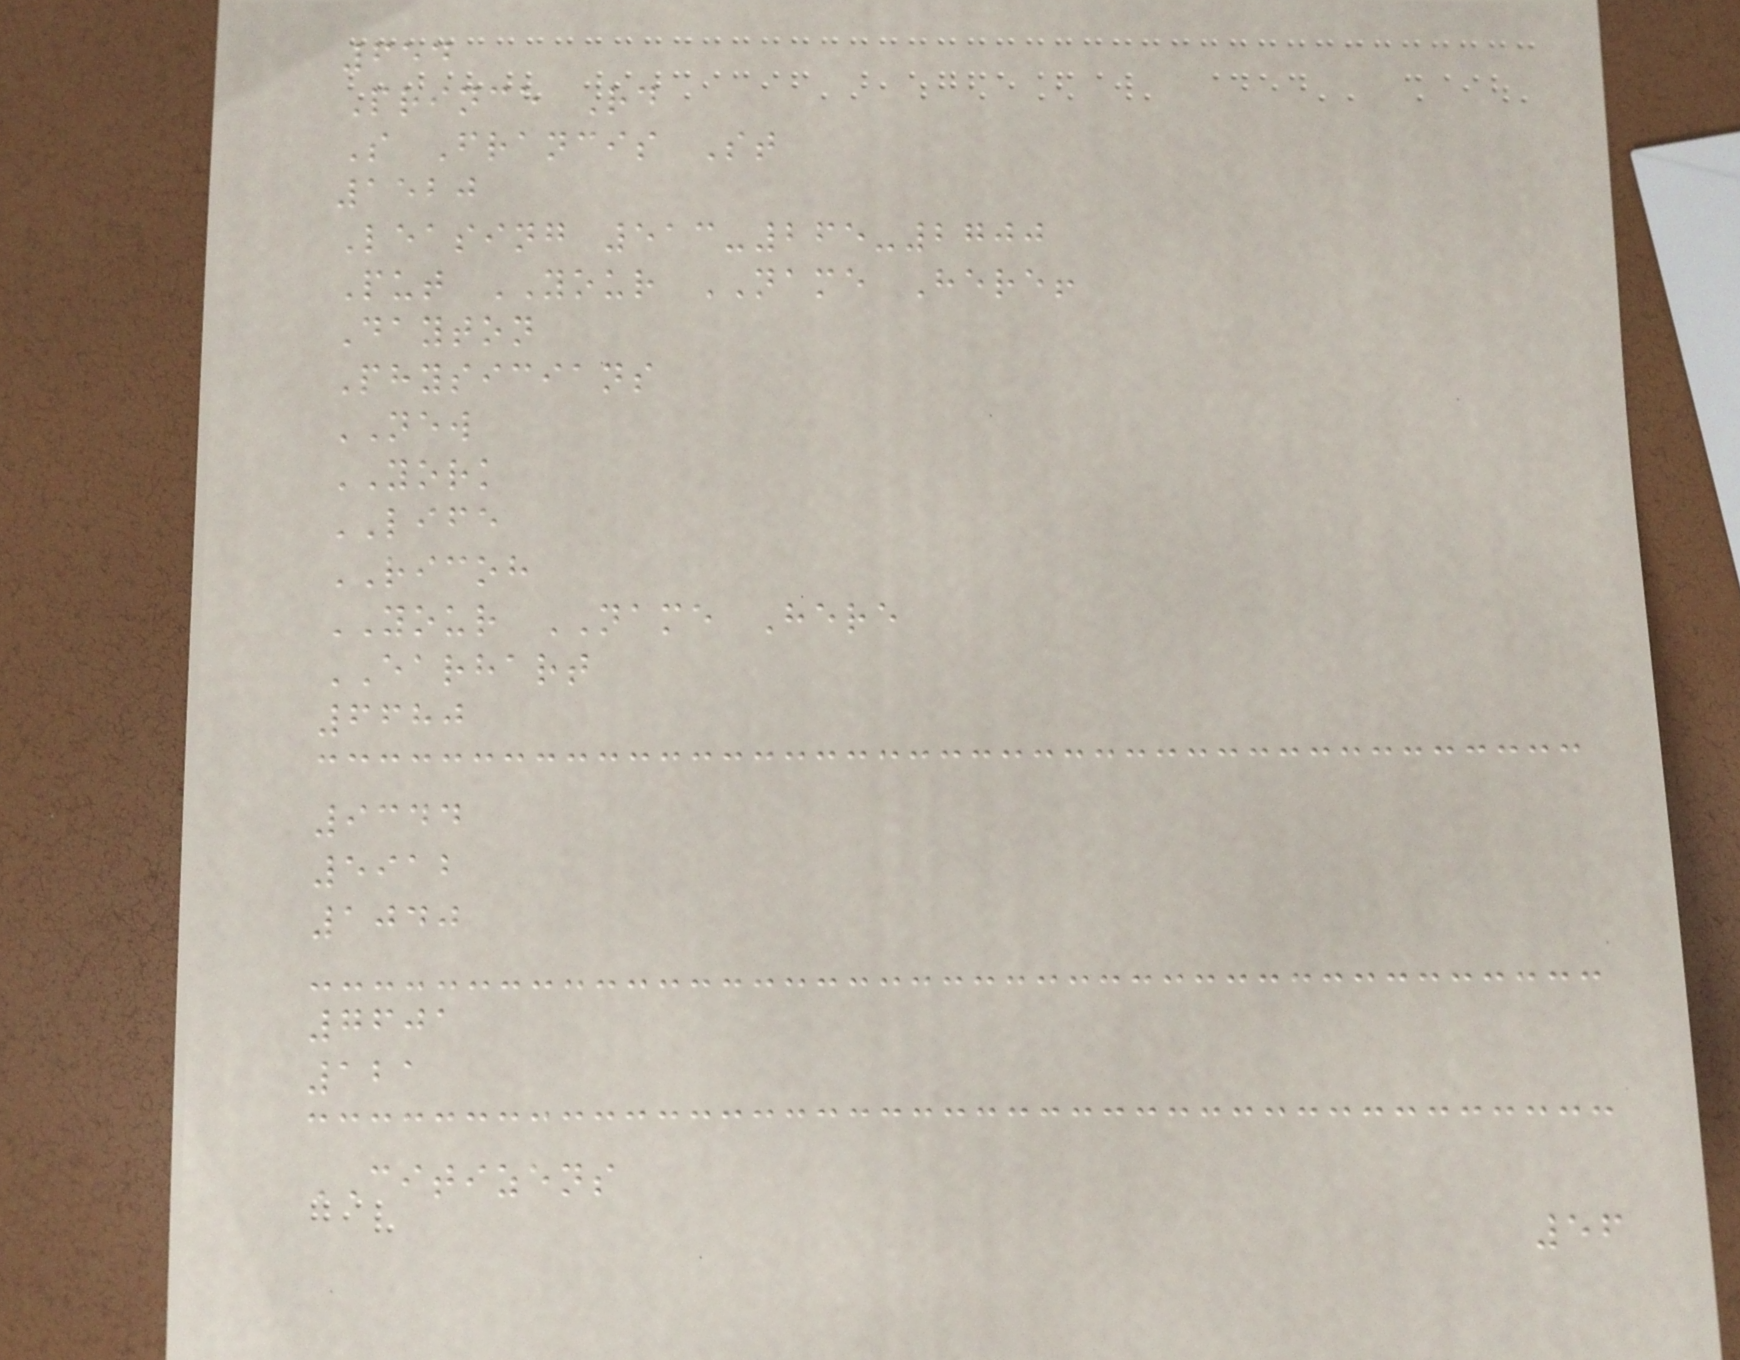654
Prince Rd
S Francis St
1520
Leasing 513-265-2700
Put YOUR NAME Here!
Dayton
Physicians
NEW
YORK
LIFE
RICOH
YOUR NAME Here
EARHART
6680
9344
5912
1040
7601
121
CITIZENS
56
